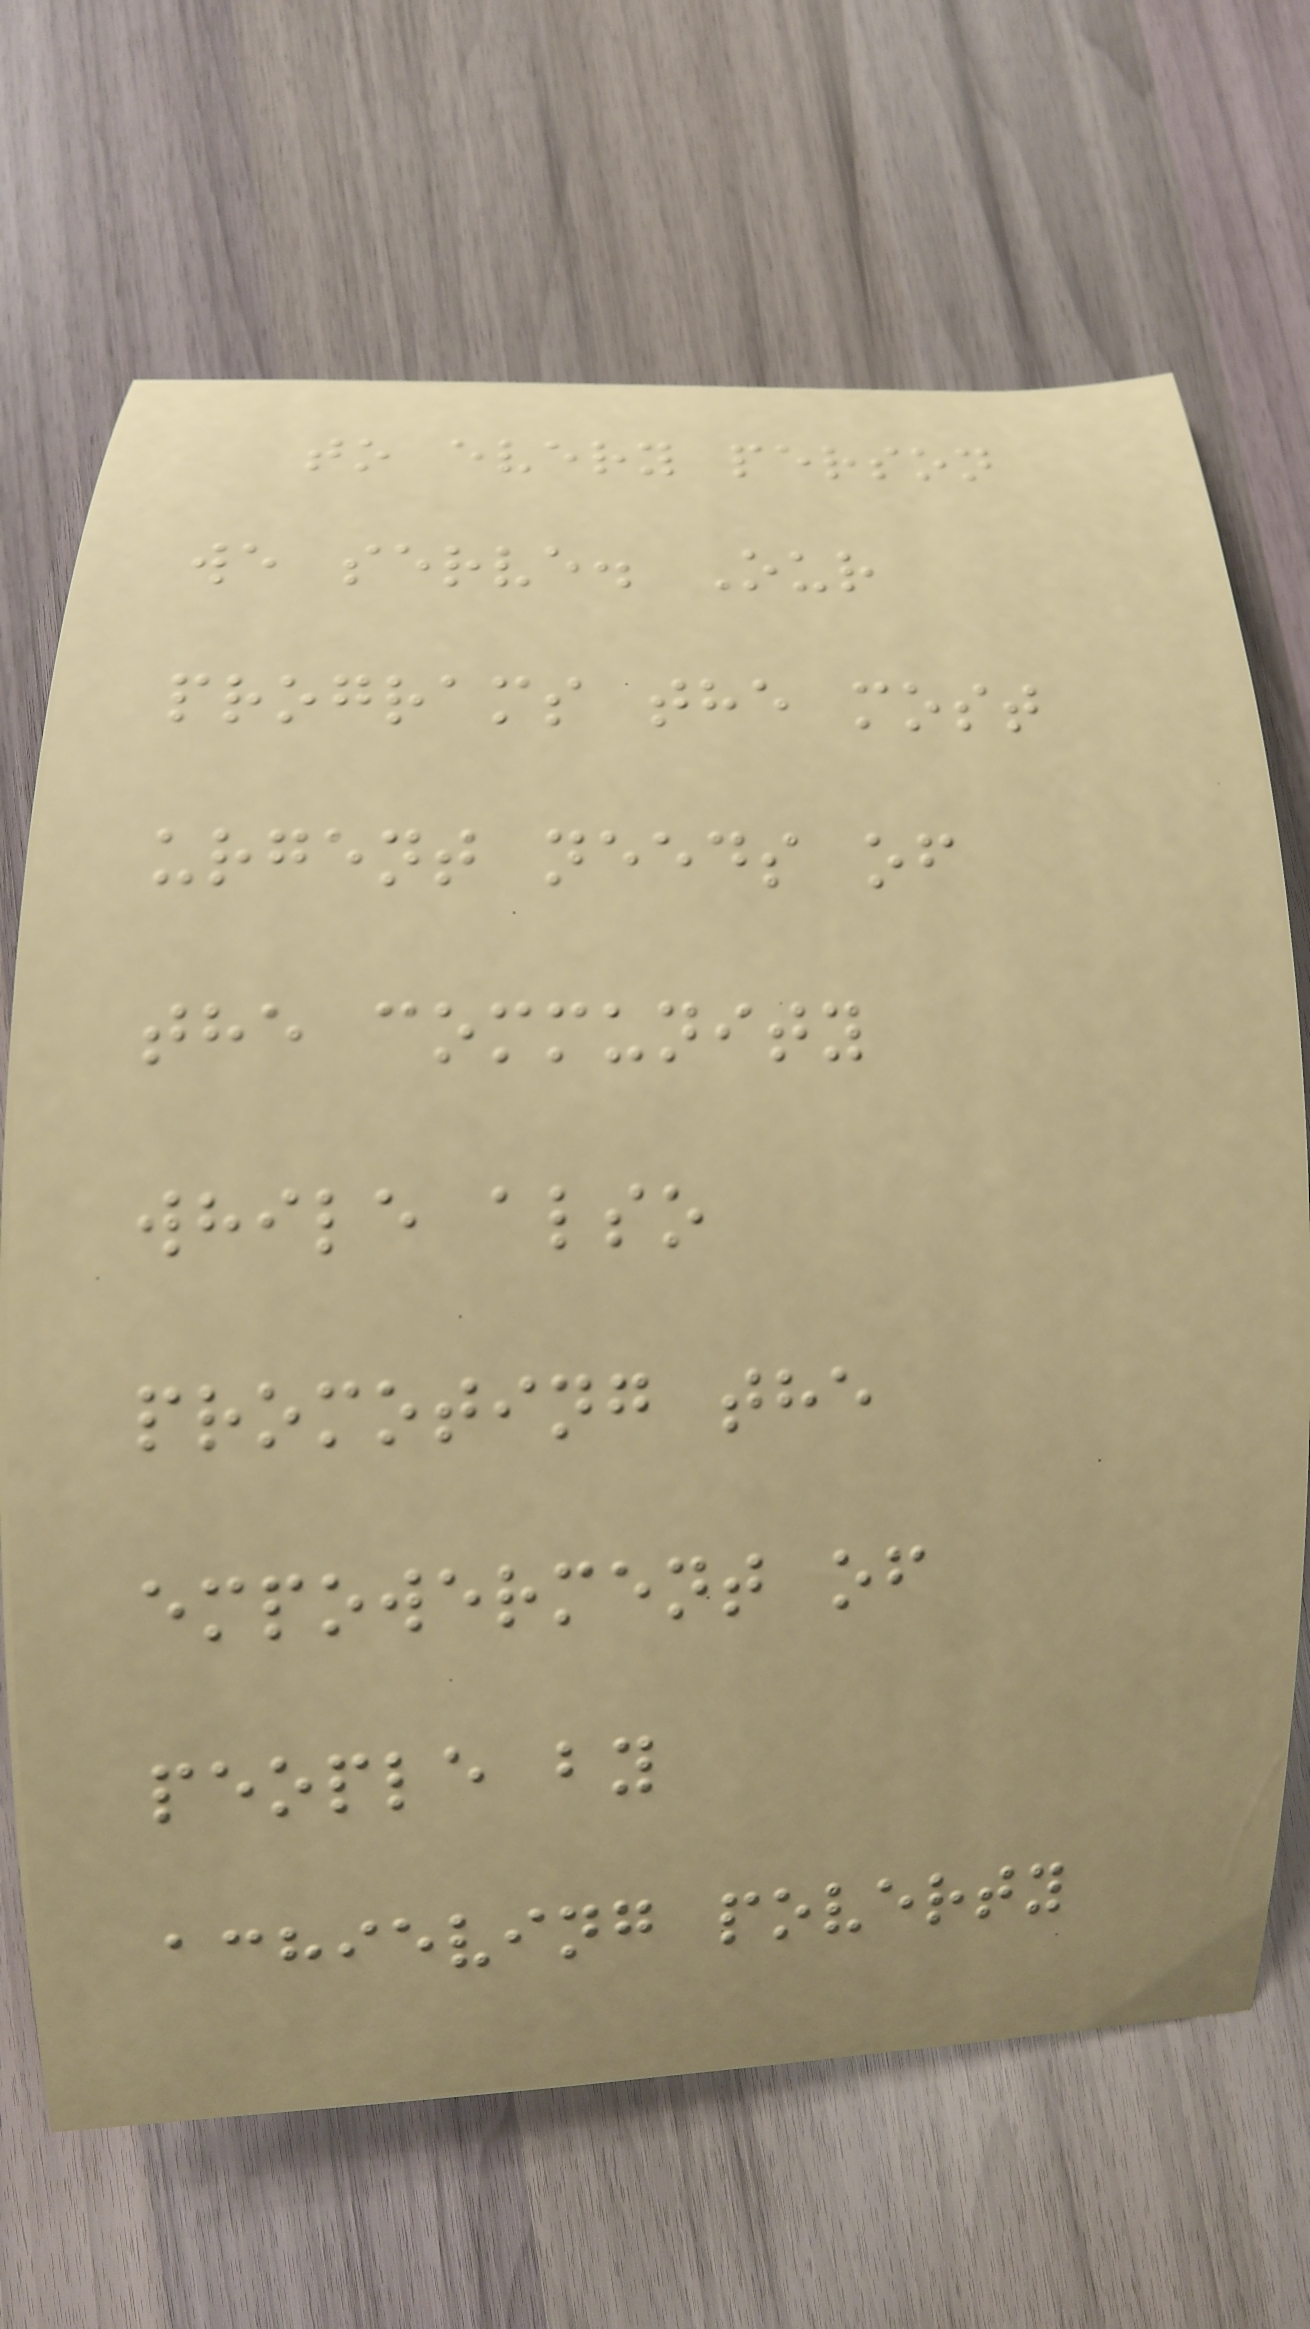to every person
we serve. Our
programs the most
urgent needs of
the community
while also
promoting the
empowerment of
people by
achieving poverty
